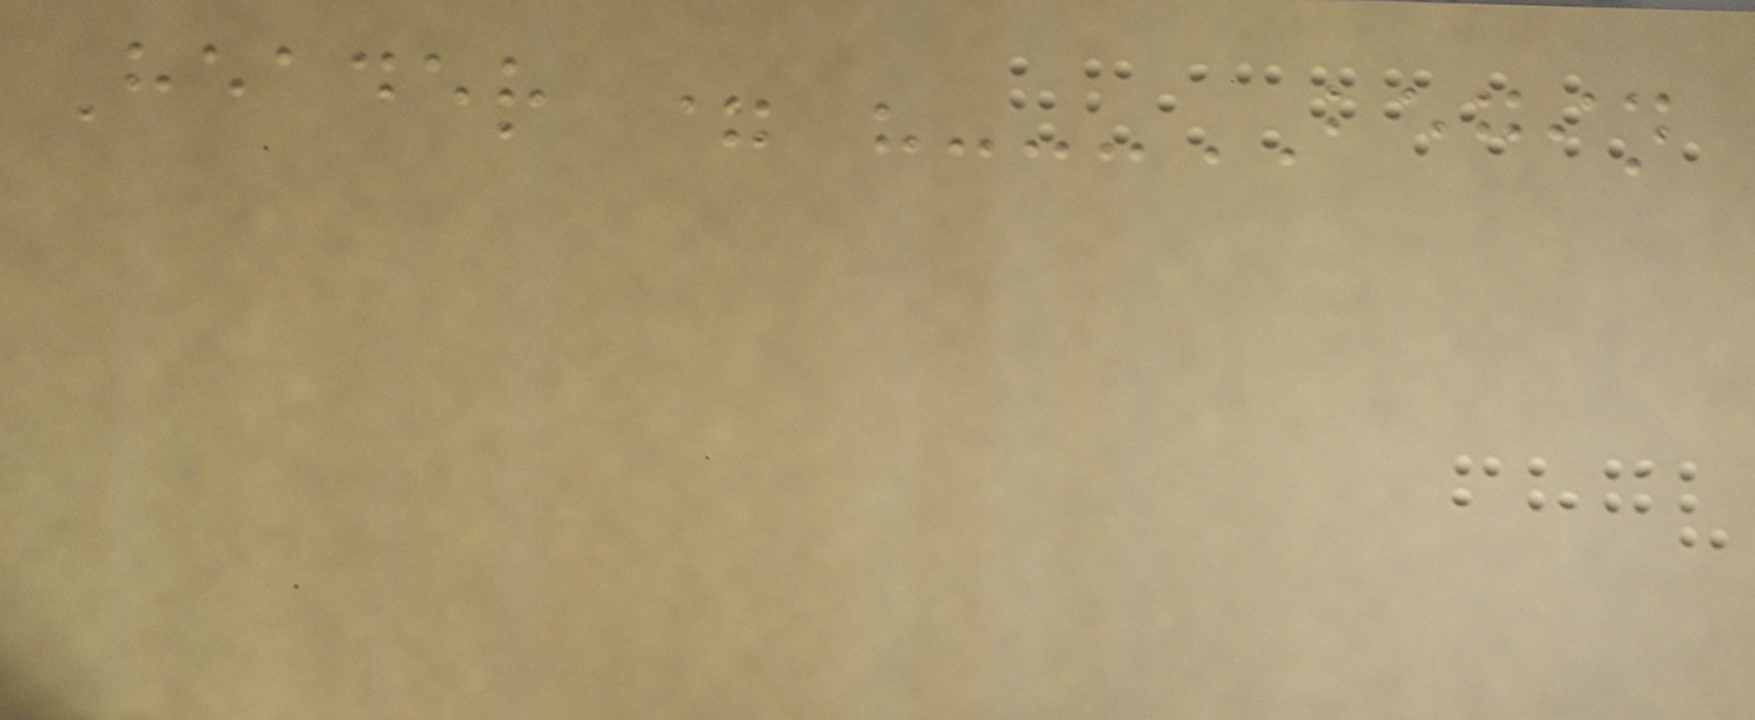Header = "---BEGIN
